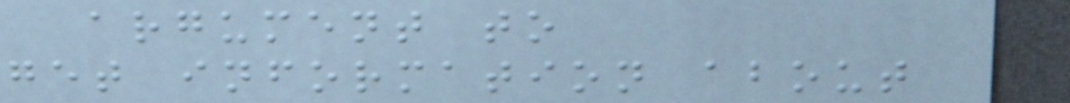argument to
get information about
